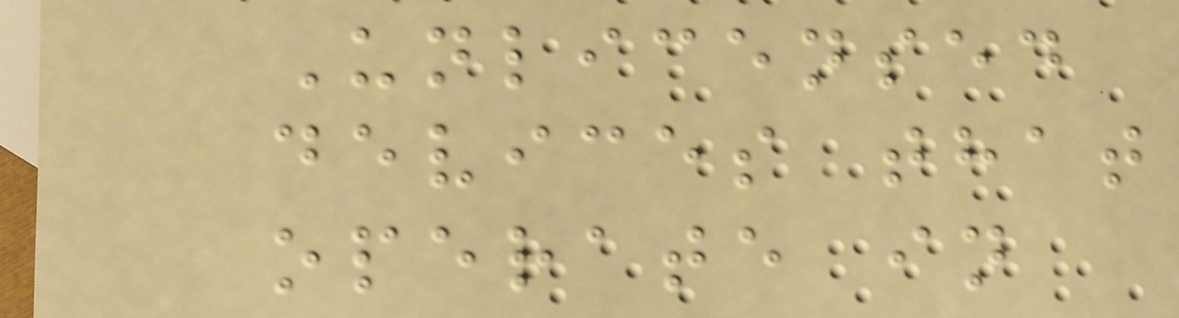Unlicensed
devices that
operate in
